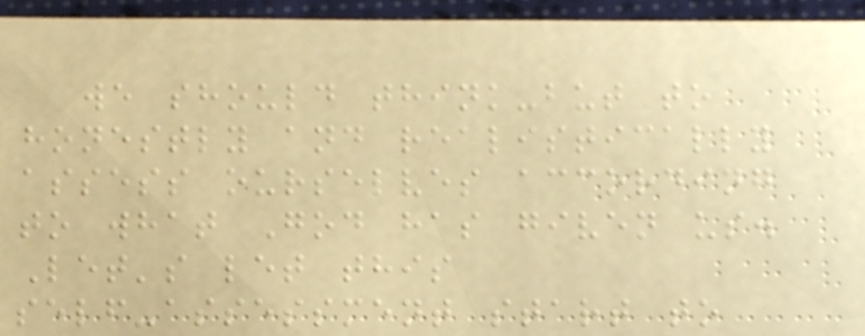we should think-but to
honestly and realistically
assess ourselves according
to what God has given us.
Let's let this
self-assessment start to
